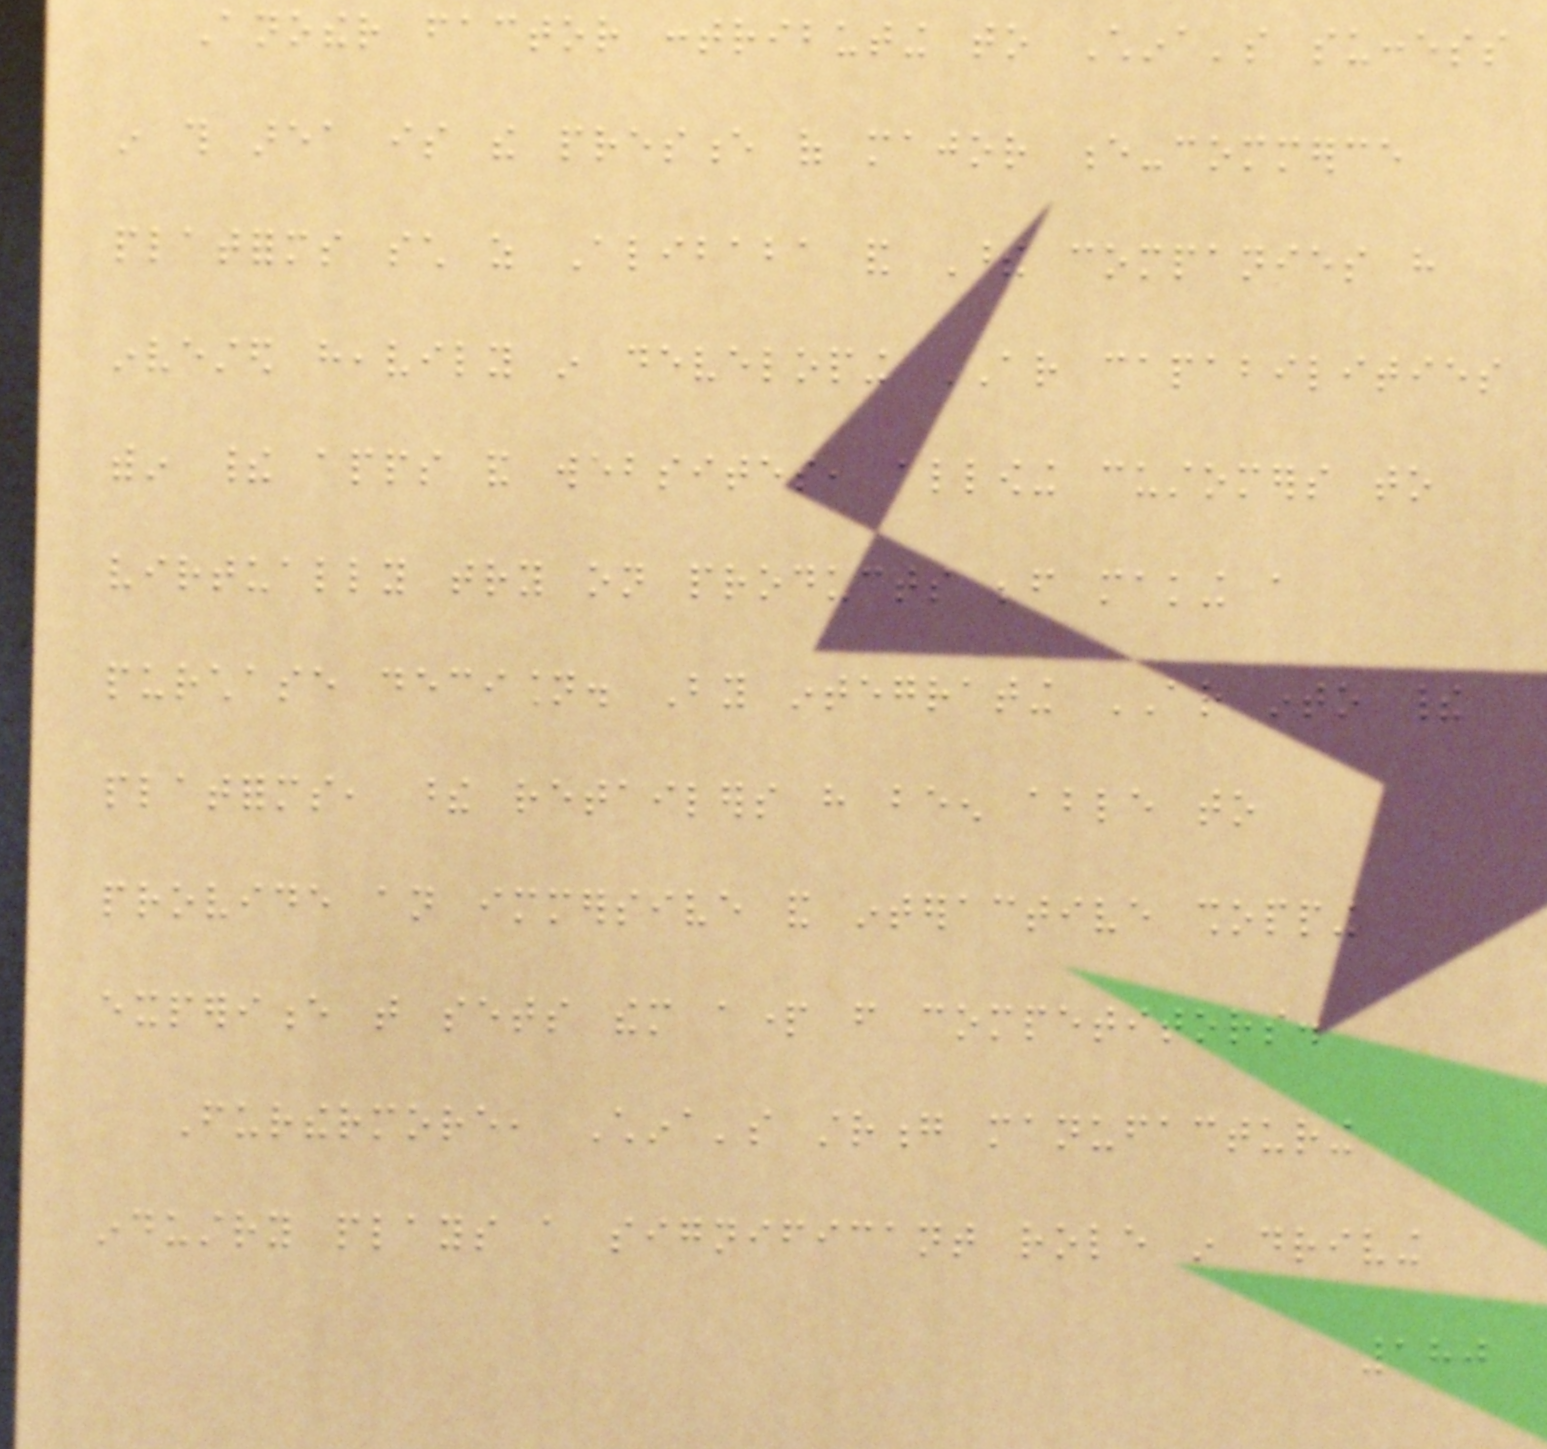Another factor contributing to China's success
in this area is the presence of major e-commerce
platforms such as Alibaba and These companies have
invested heavily in developing AR capabilities
within their apps and websites, allowing customers to
virtually try on products before making a
purchase decision. By integrating AR into their
platforms, these retailers have been able to
provide an immersive and interactive shopping
experience that sets them apart from competitors.
Furthermore, China's strong manufacturing
industry plays a significant role in driving
180
